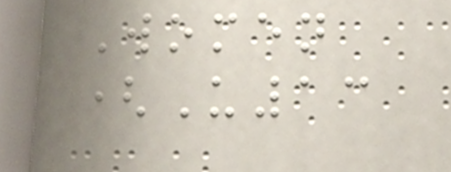Women
(U13
